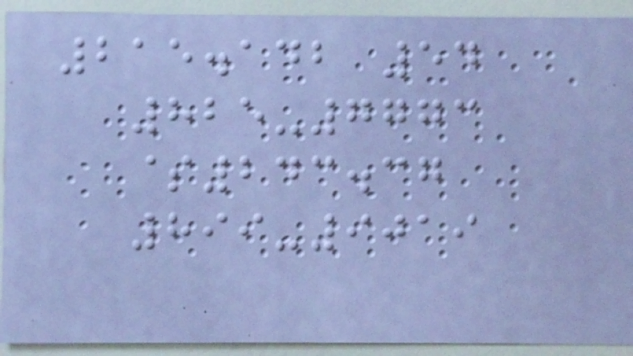215.142 54
825-7773
$243.37
899-9019
